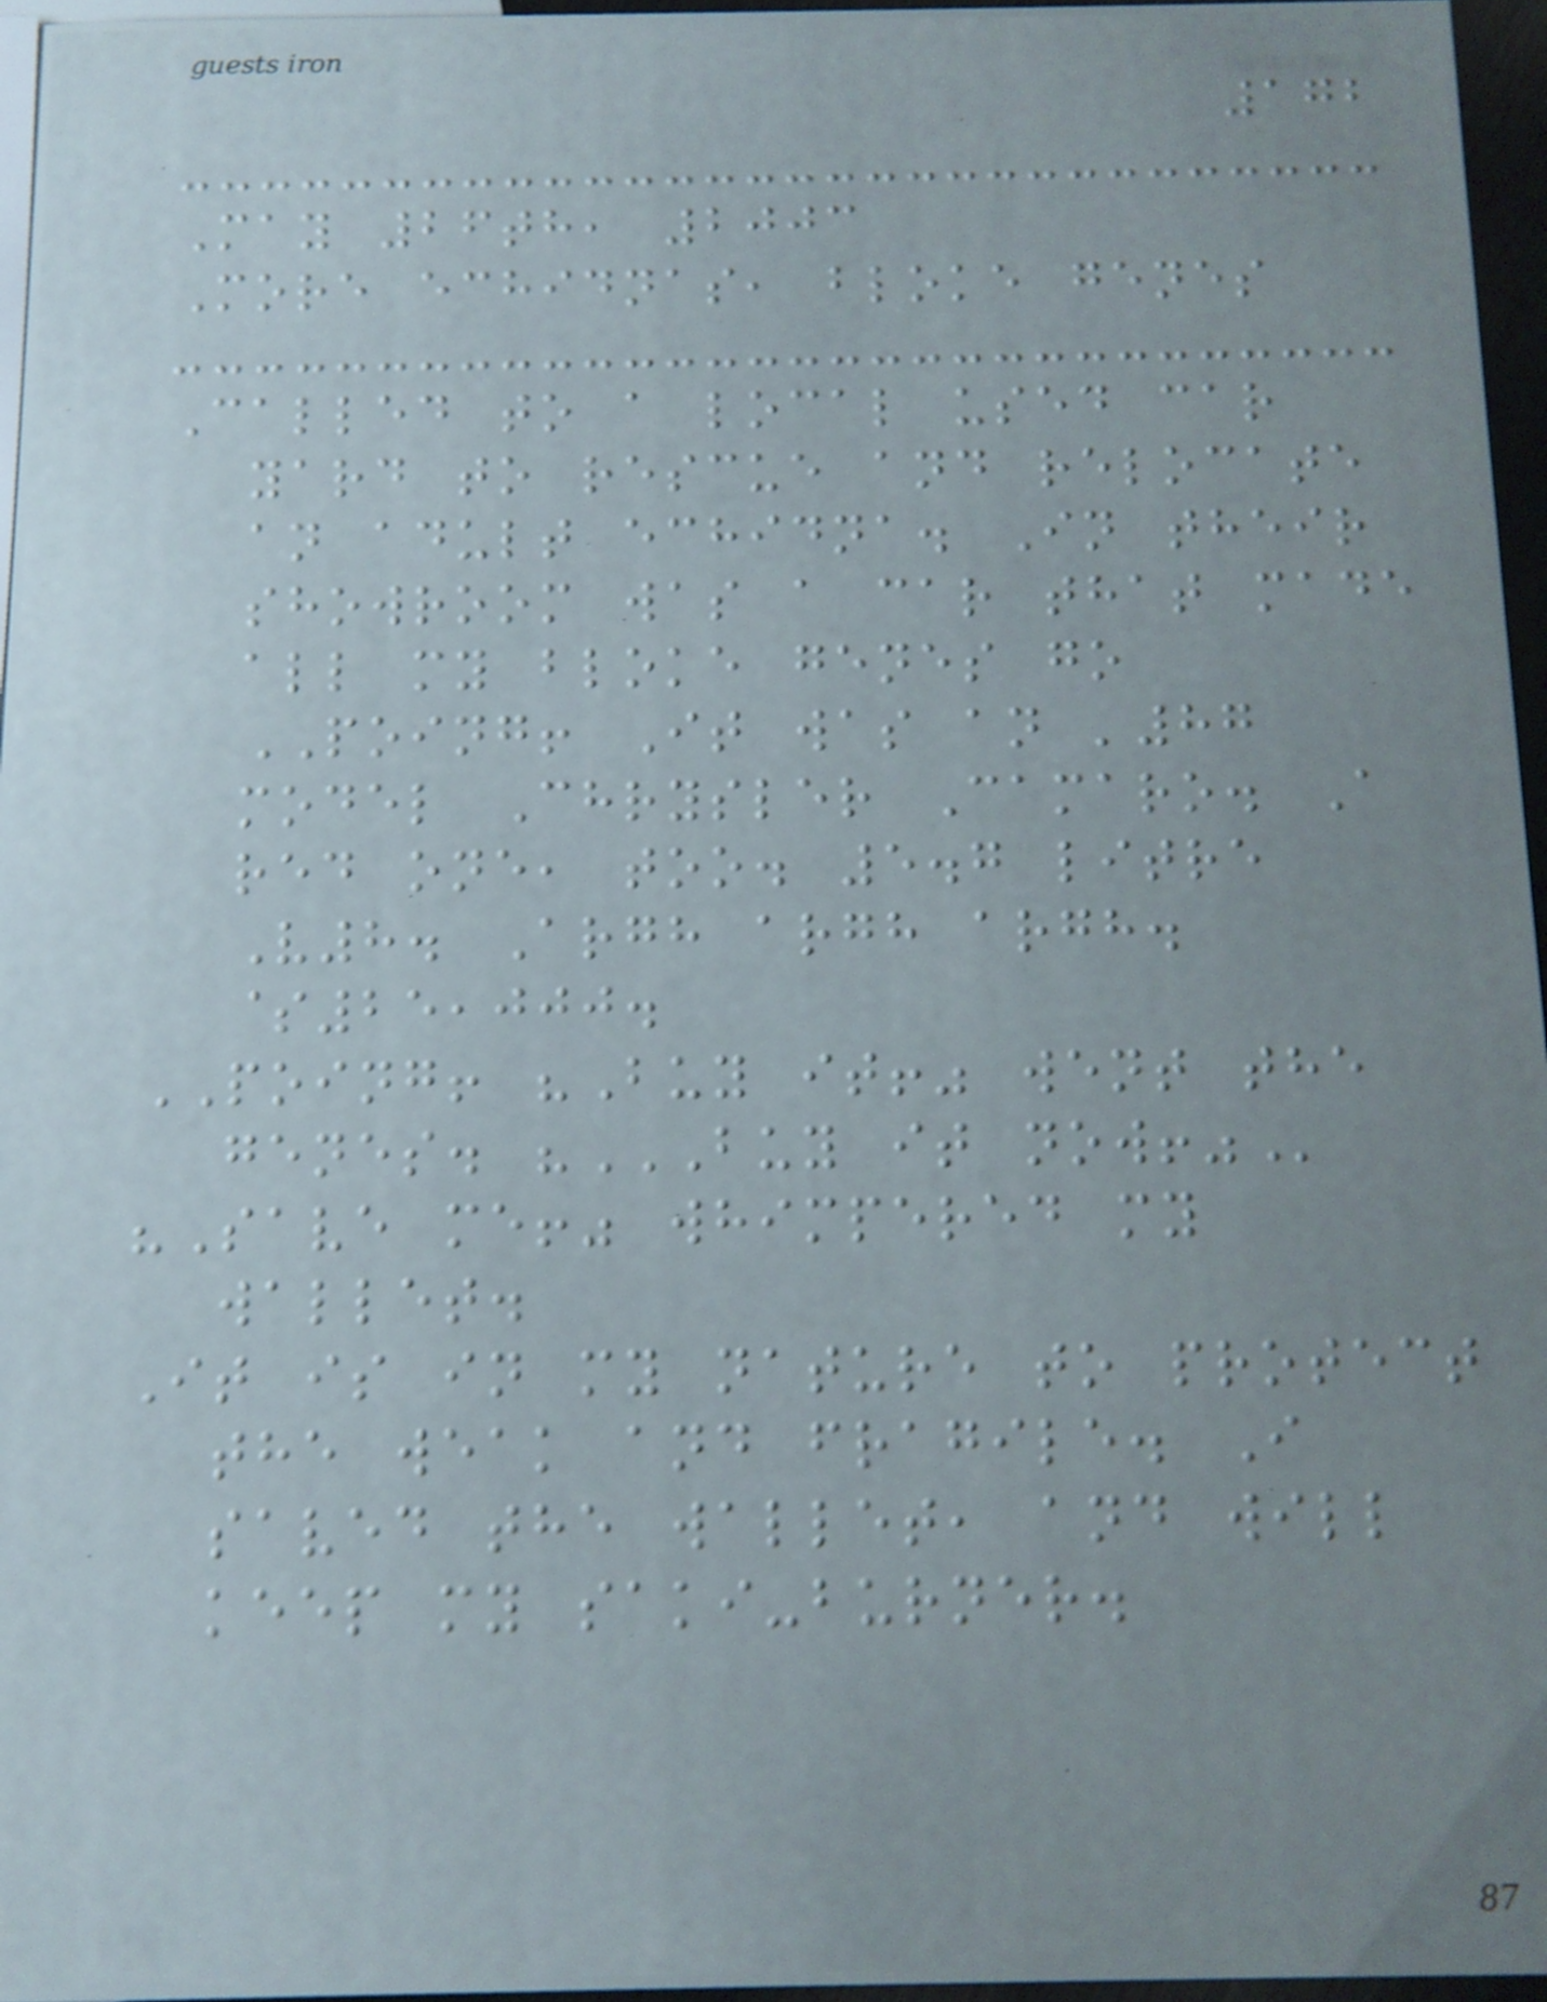172
May 26th, 2003
More echidnas, bloke genes
Called to a local used car
yard to rescue and relocate
an adult echidna. In their
showroom was a car that made
all my bloke genes go
POING! It was an '87
model Chrysler Camaro. A
red one, too. 5.7 litre
V8. Argh argh argh.
$25,000.
POING! "Buy it!" went the
genes. "BUY IT NOW!"
"Save me!" whimpered my
wallet.
It is in my nature to protect
the weak and fragile. I
saved the wallet, and will
keep my saki-burner.
